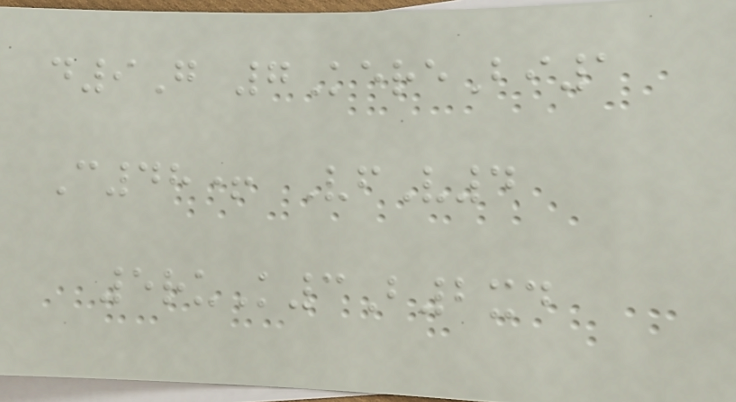d9G 7KereBi1
C48+ VfV4
5ruK3B2xd
